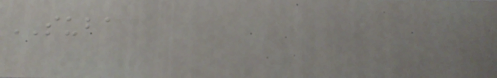SUBA
